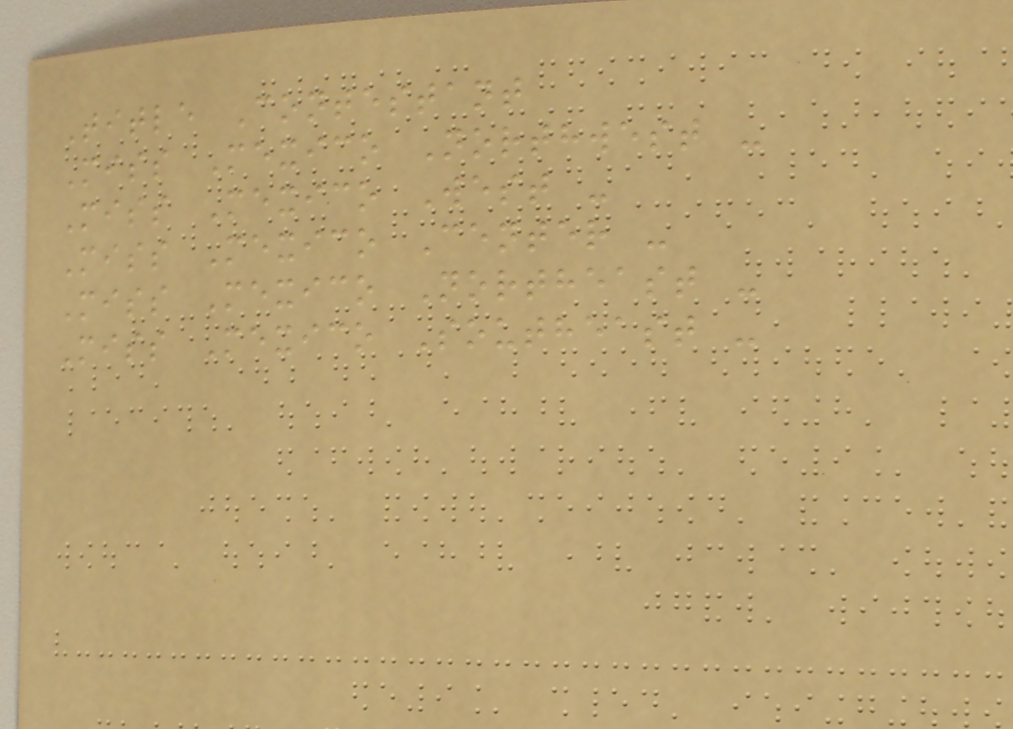Title Contestant
Miss Mexico Northwest -
Miss Mexico West -
Miss Mexico Center -
Miss Mexico Northeast -
Miss Mexico Southeast -
